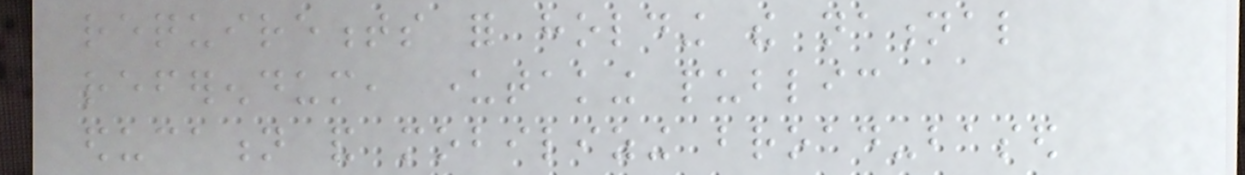requirements for holding the national
referendum, undertaking public
education and mobilizing broad-based
